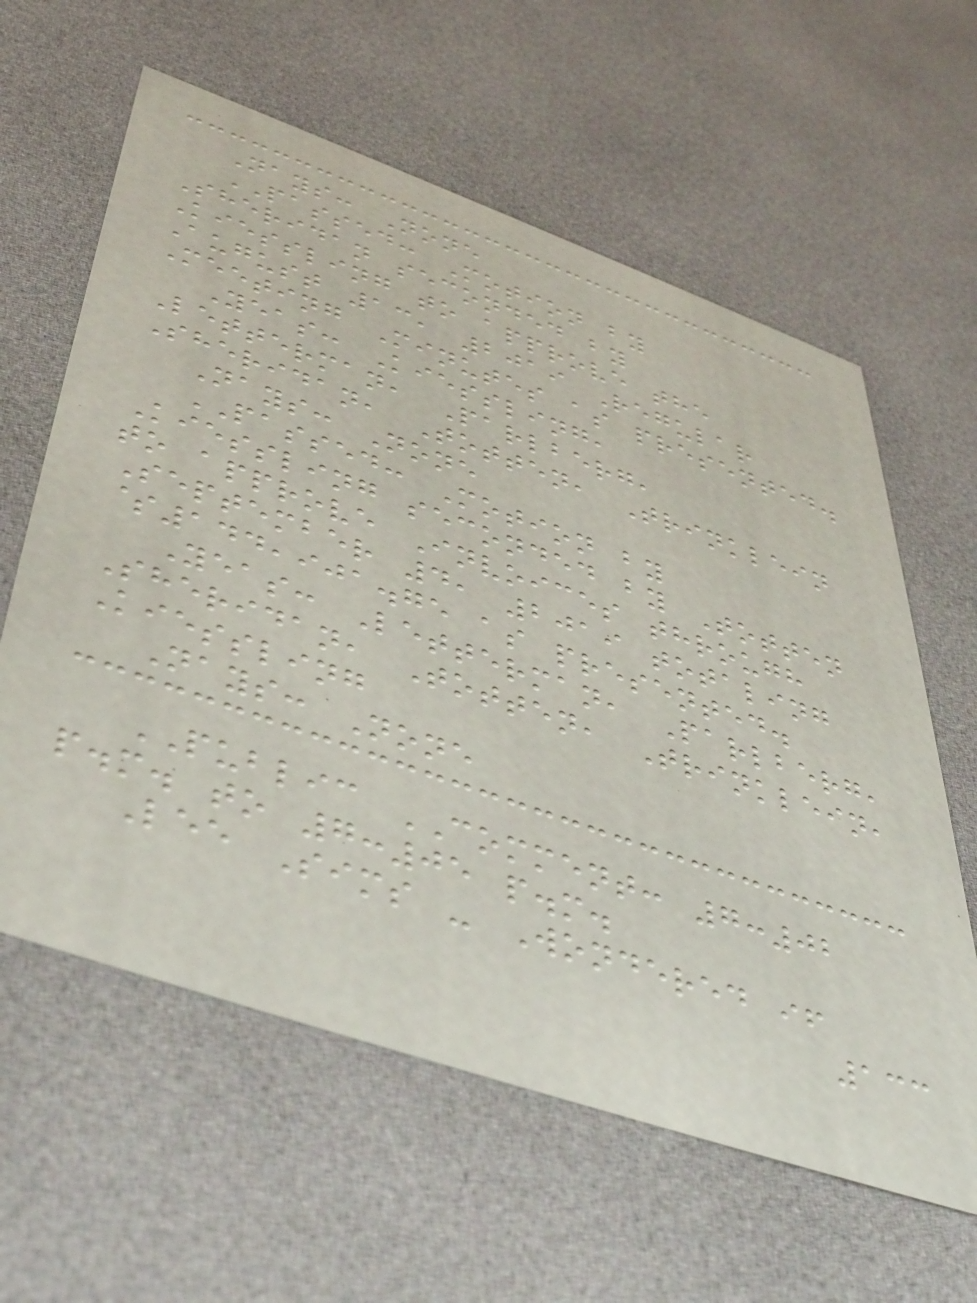Nays: None
PASSED: Motion by
Sheridan seconded by
Kiessling to approve the
August 13, 2019 Regular
Meeting Minutes as presented.
Yeas: Kiessling,
Letterman, Parlberg,
Sheridan, Totten, Trinklein
Nays: None
PASSED: Motion by
Kiessling seconded by Totten
to approve Invoices through
September 4, 2019 totaling
$144,901.75 as presented.
Yeas: Letterman, Parlberg,
Sheridan, Totten, Trinklein,
Kiessling
Nays: None
PUBLIC COMMENT: 7:02
p.m. to 7:05 p.m.
Lee Sims - Wondered if
133
